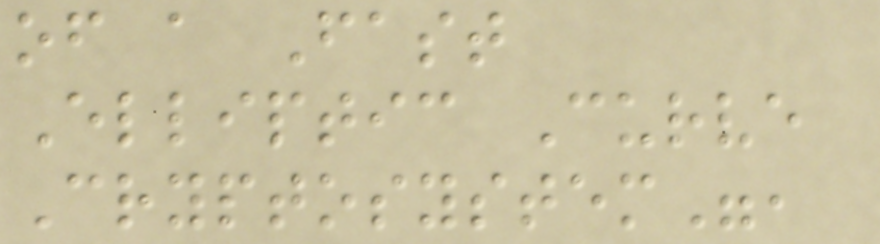of a Fast
Elliptic Curve
Cryptosystem",
